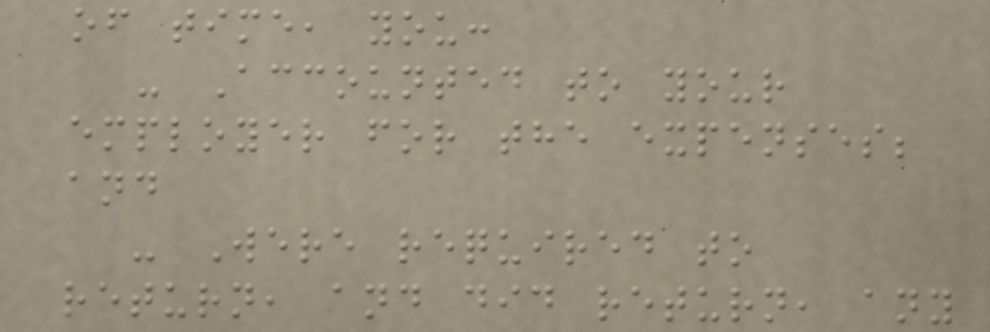of time, you:
- Accounted to your
employer for the expenses;
and
- Were required to
return, and did return, any
